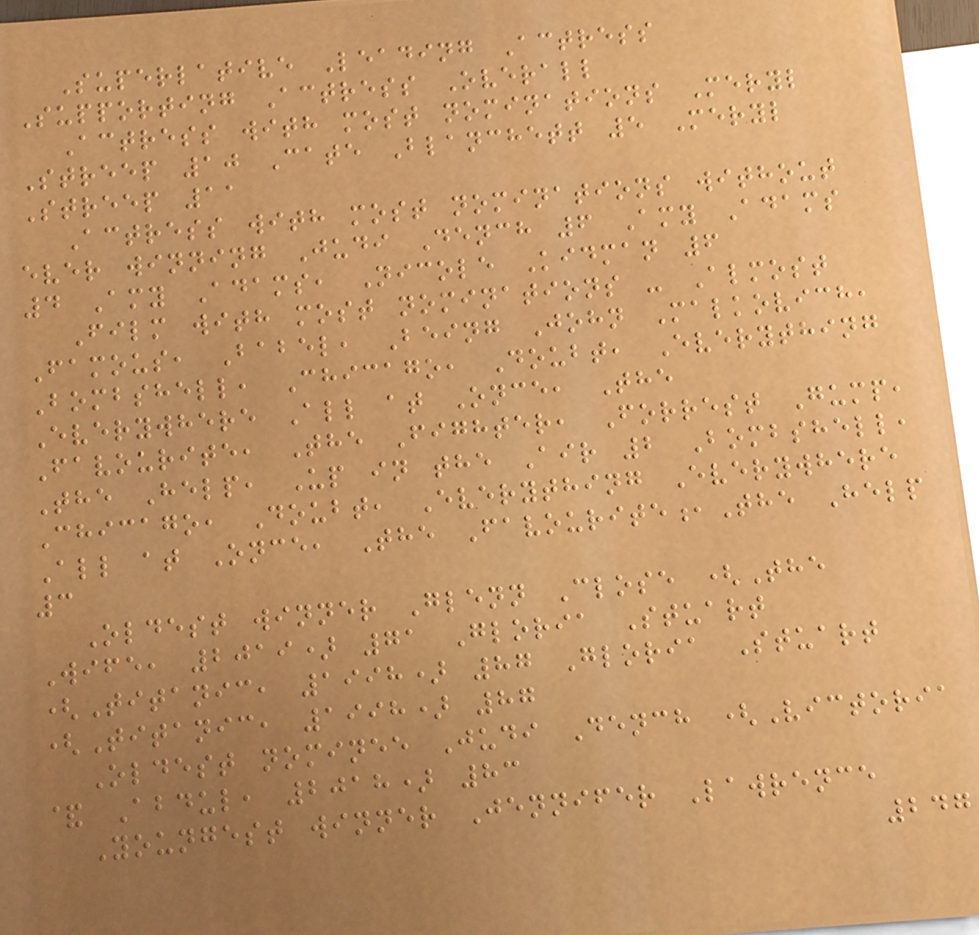Superlative Leading Actress
Supporting Actress Overall
Actress with most nominations Meryl
Streep 10 Cate Blanchett 5 Meryl
Streep 11
Actress with most nominations without
ever winning Judi Dench 6 Amy Adams
4 Amy Adams, Nicole Kidman 6
Film with most nominations - Almost
Famous, Babel, Being John Malkovich,
Bombshell, Chicago, Doubt, Everything
Everywhere All at Once, The
Favourite, The Fighter, Forrest Gump,
The Help, Up in the Air 2 Bombshell,
Chicago, Doubt, Everything Everywhere
All at Once, The Favourite,The Help
3
Oldest winner Glenn Close (The
Wife, 2019) 71 Gloria Stuart
(Titanic, 1998) 87 Gloria Stuart
(Titanic, 1998) 87
Oldest nominee Judi Dench (Victoria
& Abdul, 2018) 83
Youngest winner Jennifer Lawrence
247
